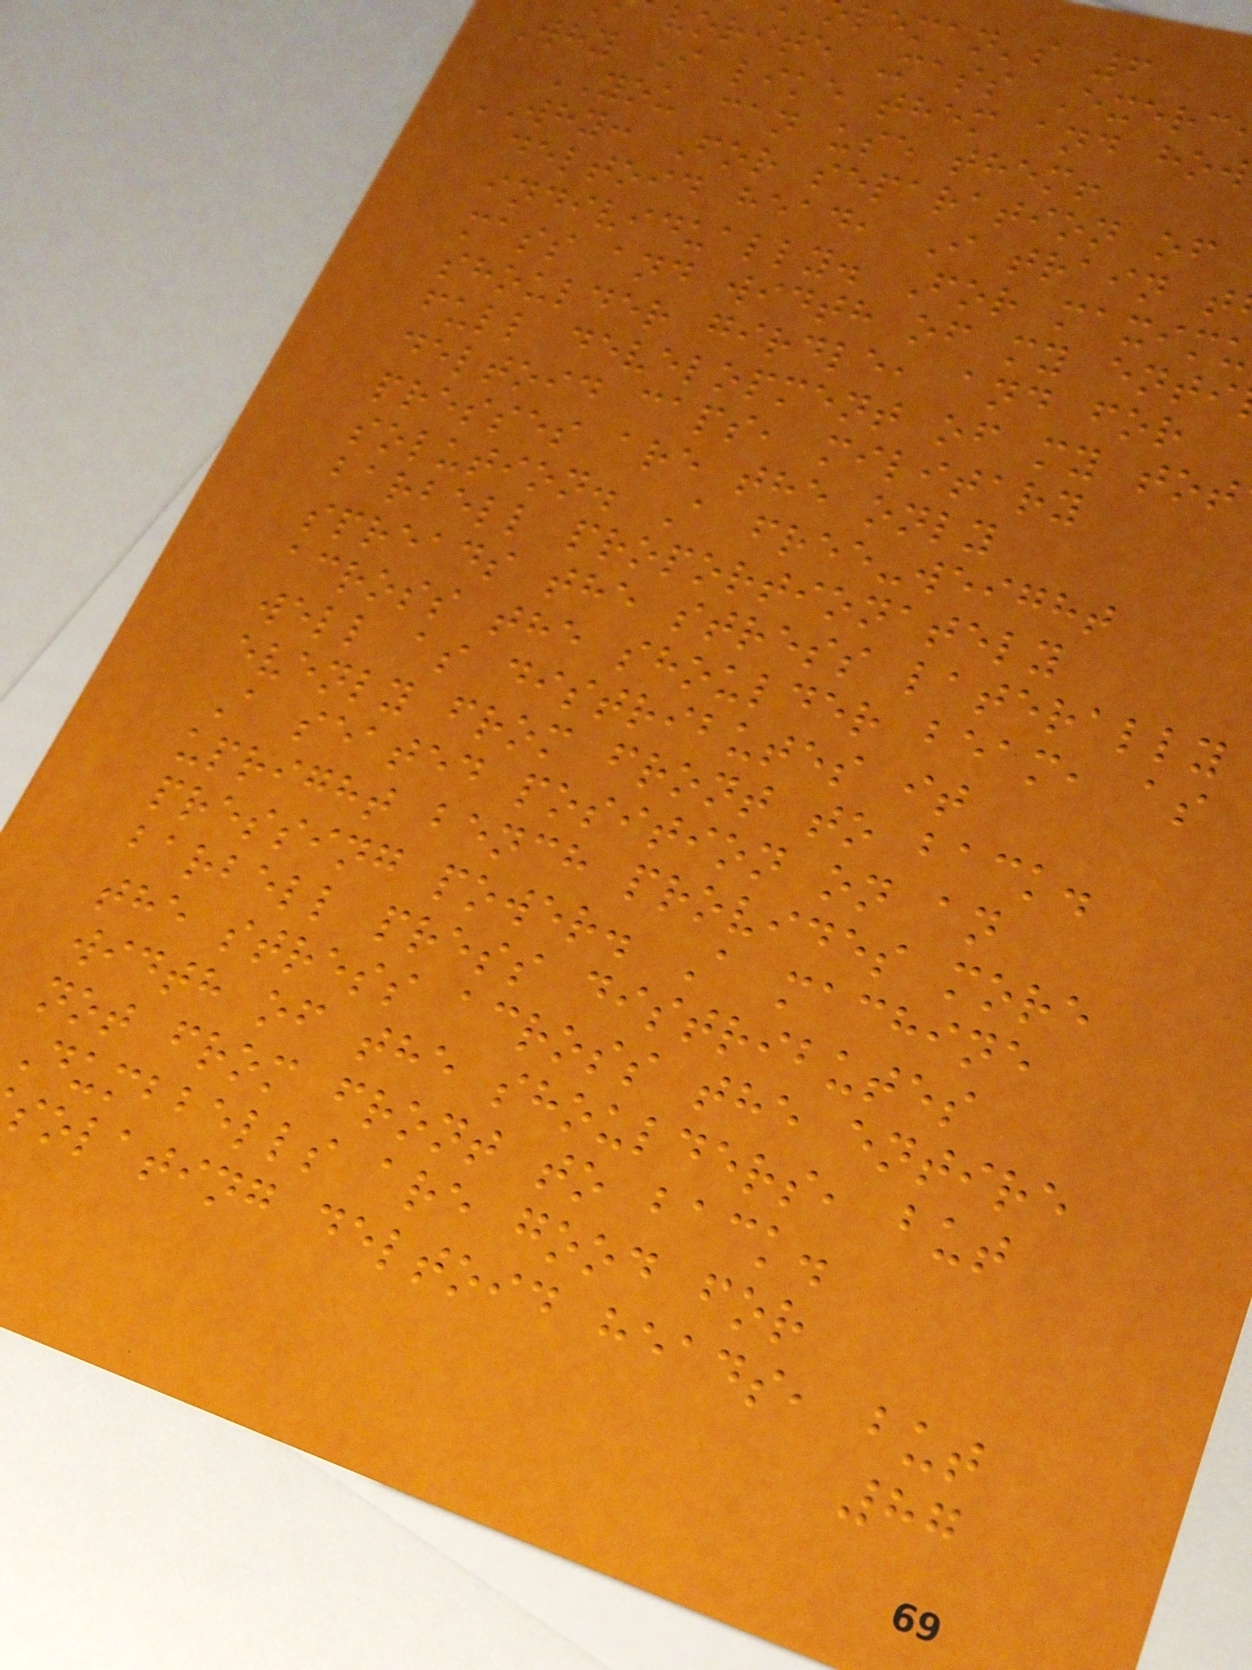leman's 6
vorite Mass Exerc
Why I like them and how
YOU can use them!
WHY: For separation of
deltoid head, I train t
individually. For maxim
mass and width of my enti
shoulder girdle, and for
full development of my tot
deltoid caps, military
presses are the only
solution. A free-weight
barbell proportionately
spreads the stress laterally
across the shoulder beam, as
well as distributes it
evenly from front to back.
A seated position on an
upright bench provides more
pressing power. A machine
barbell press distributes
the stress across the entire
width of the shoulders, but
not from front to back.
Dumbbells are good for
solating deltoid heads, but
87
